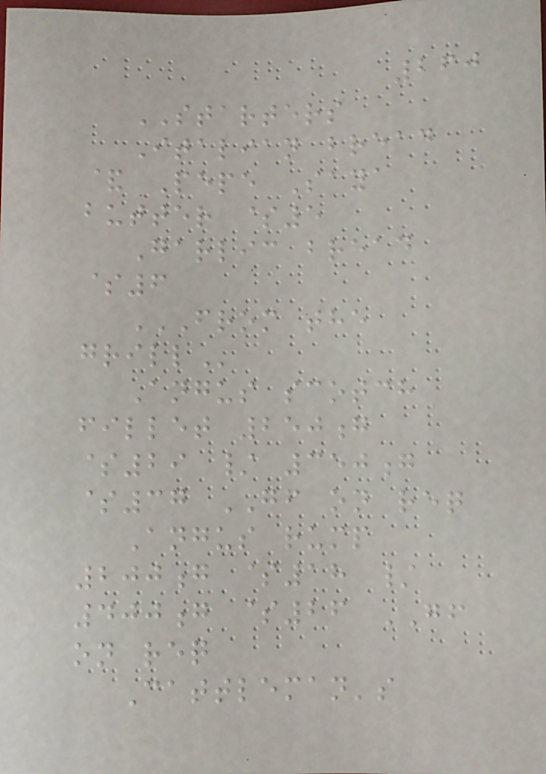260
STARTERS
Italian bread
& Pepe Saya
butter $5
Garlic bread
$6
FROM THE
GRILL
Angus scotch
fillet 250g
$29 / 350g
$37 GF on req
Angus rump
200g $18 /
400g $26 GF
on req
Cattleman's
